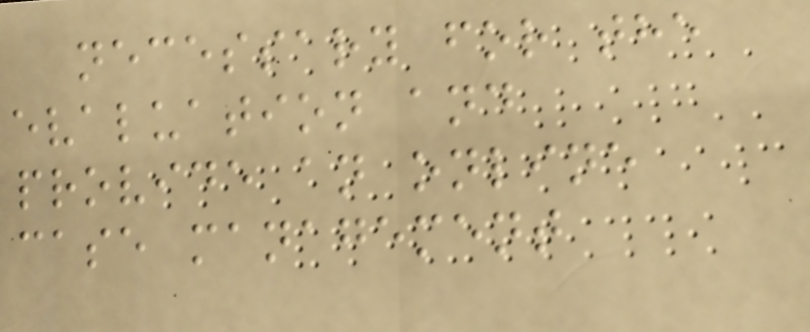necessary for the
evaluation and
provide an online
case management
